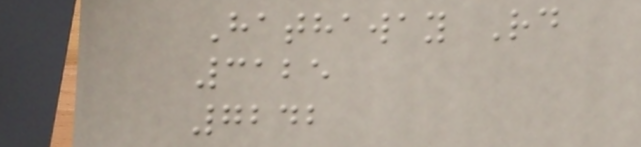Hathaway Rd
3125
7242
